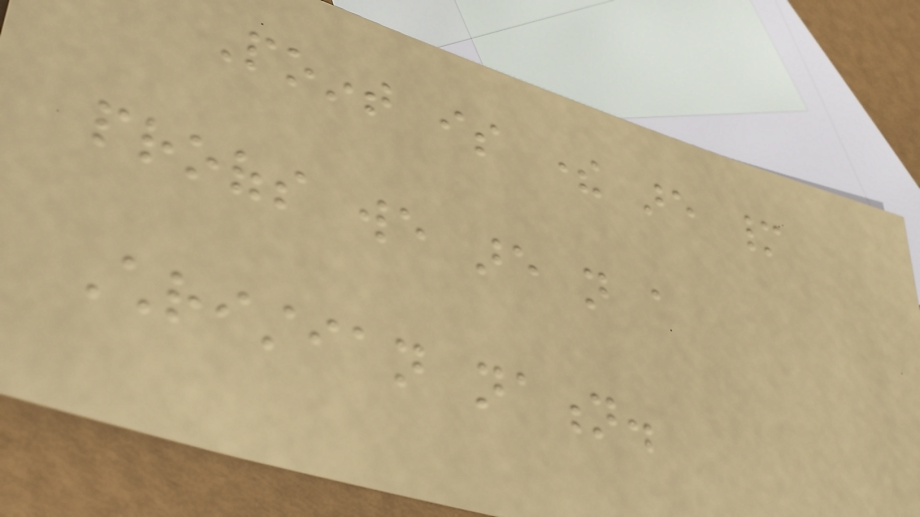Point is there are many
proofs we are not a
Christian nation.
